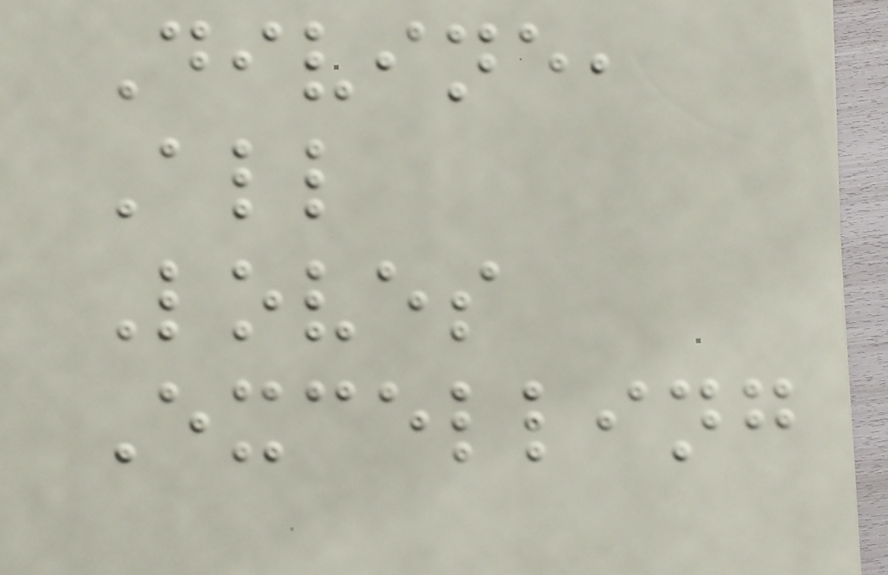Divine,
All
Loves
Excelling
